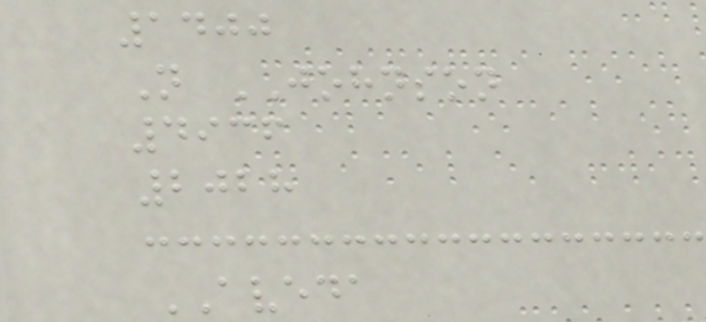1400
N JOHNSON
4936
2028
AVEDA
